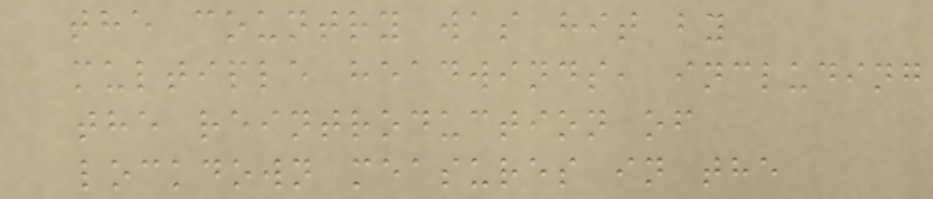the country was hit by
multiple headwinds, including
the reintroduction of
lockdown measures in the
